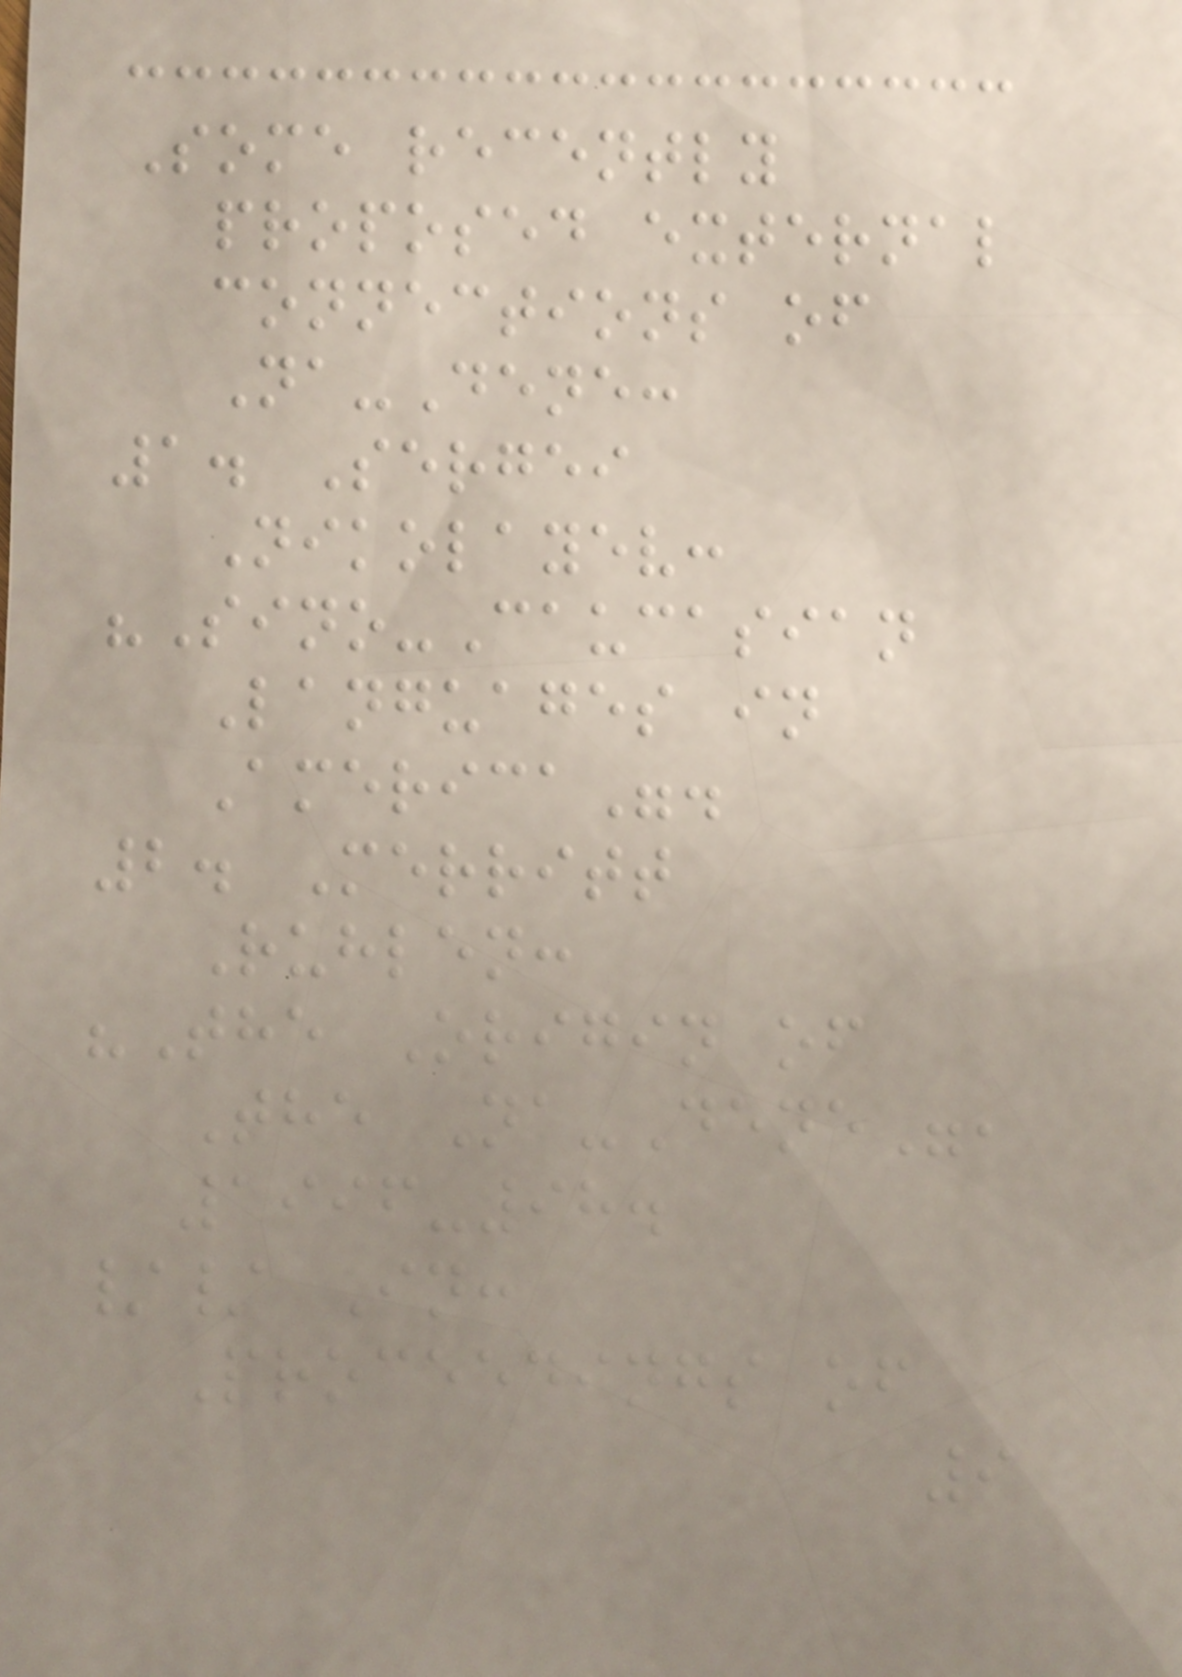Some recently
proposed external
connections of
Na-Dene:
1. Sergei
Nikolayev:
"Sino-Caucasian
Languages in
America".
2. Merritt
Ruhlen:
"The Origin of
The Na-Dene",
1996-98.
// In:
Proceedings of
9
